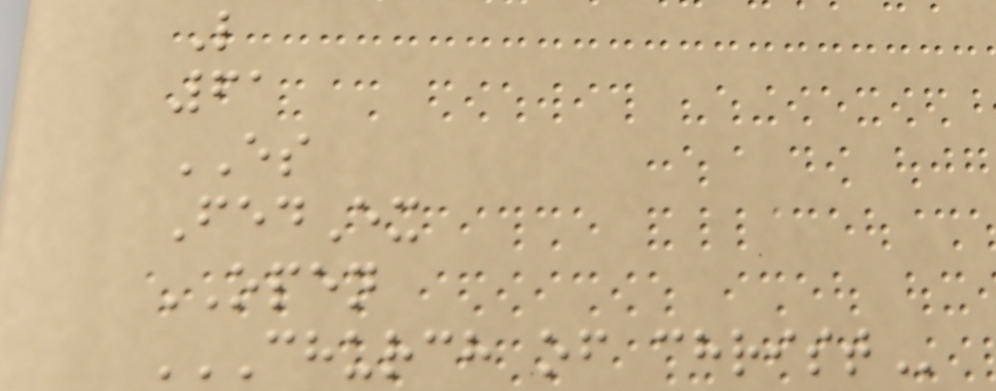L
61
ES
FedEx
OPEN
CHURCH OF CHRIST
